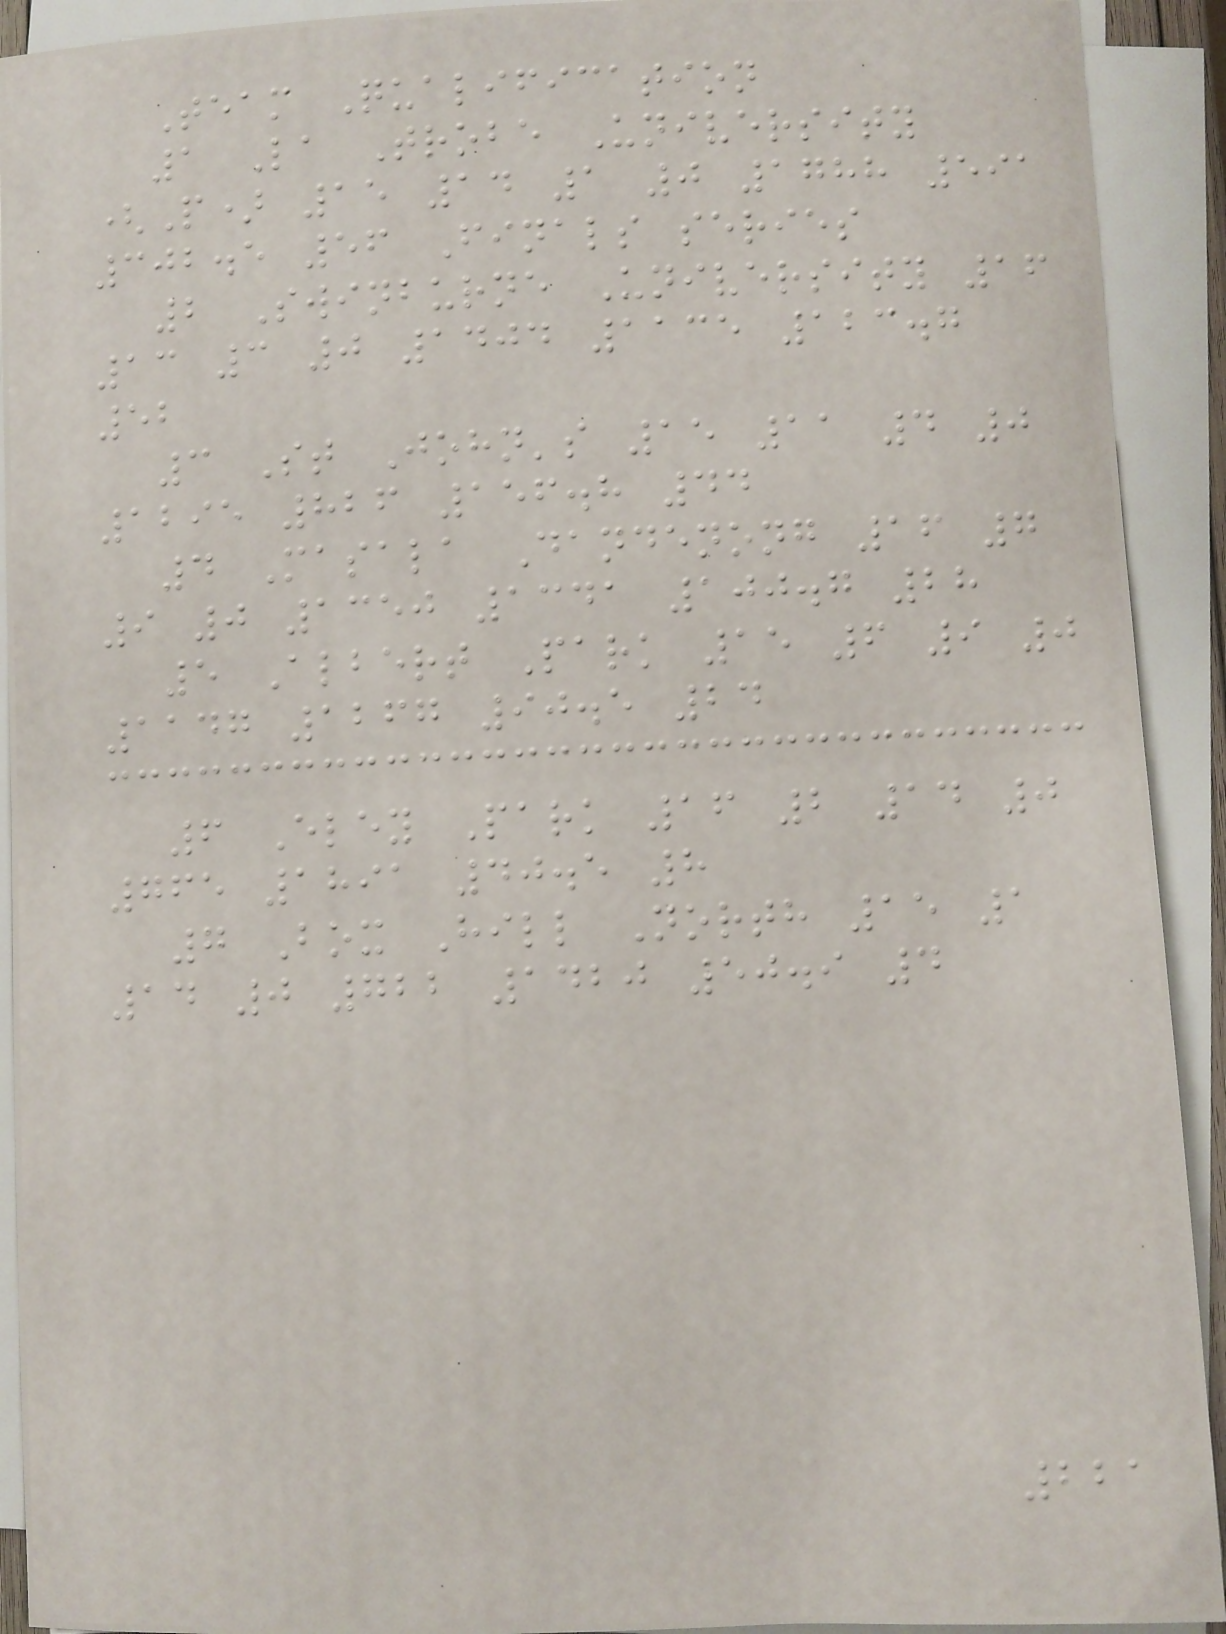Team Qualification
1 La Trobe University
(P) 15 14 1 0 1788 591
302.5 56 Finals series
2 Swinburne University 16
13 3 0 1404 1135 123.7
52
3 St John's 15 11 4 0
1295 826 156.8 44
4 Masala Dandenong 16 7
9 0 1350 1341 100.7 28
5 Albert Park 15 6 9 0
1147 1267 90.5 24
6 Eley Park 16 2 14 0
765 1891 40.5 8
7 Box Hill North 15 1
14 0 722 1420 50.9 4
221
